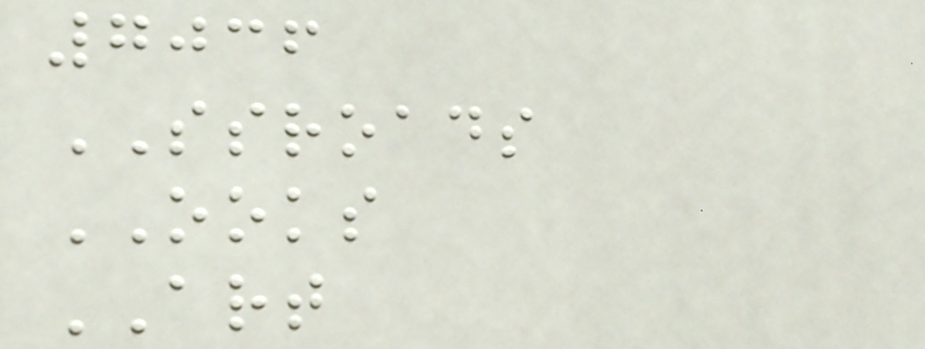7036
SSROADS
OOKS
ART
